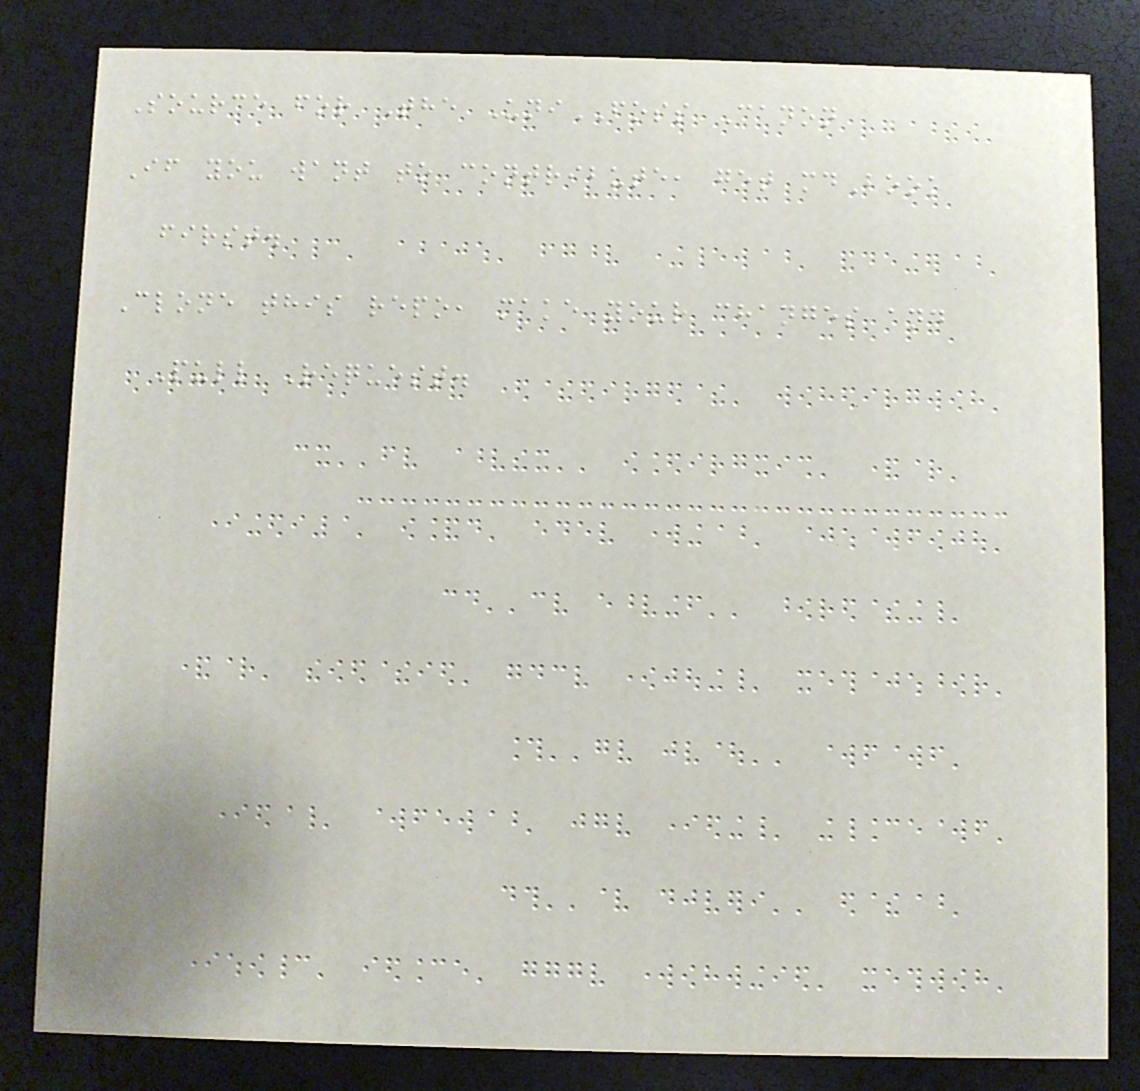Source for The UniFOSS Canon
If you want to contribute, get mdBook
first.
Clone this repo, make your changes and
Pull Request.
